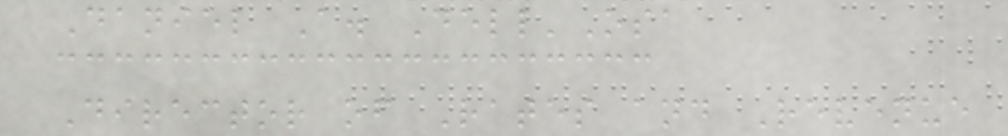Daniel A. Dell'Osa
Director of Rates and Revenue
